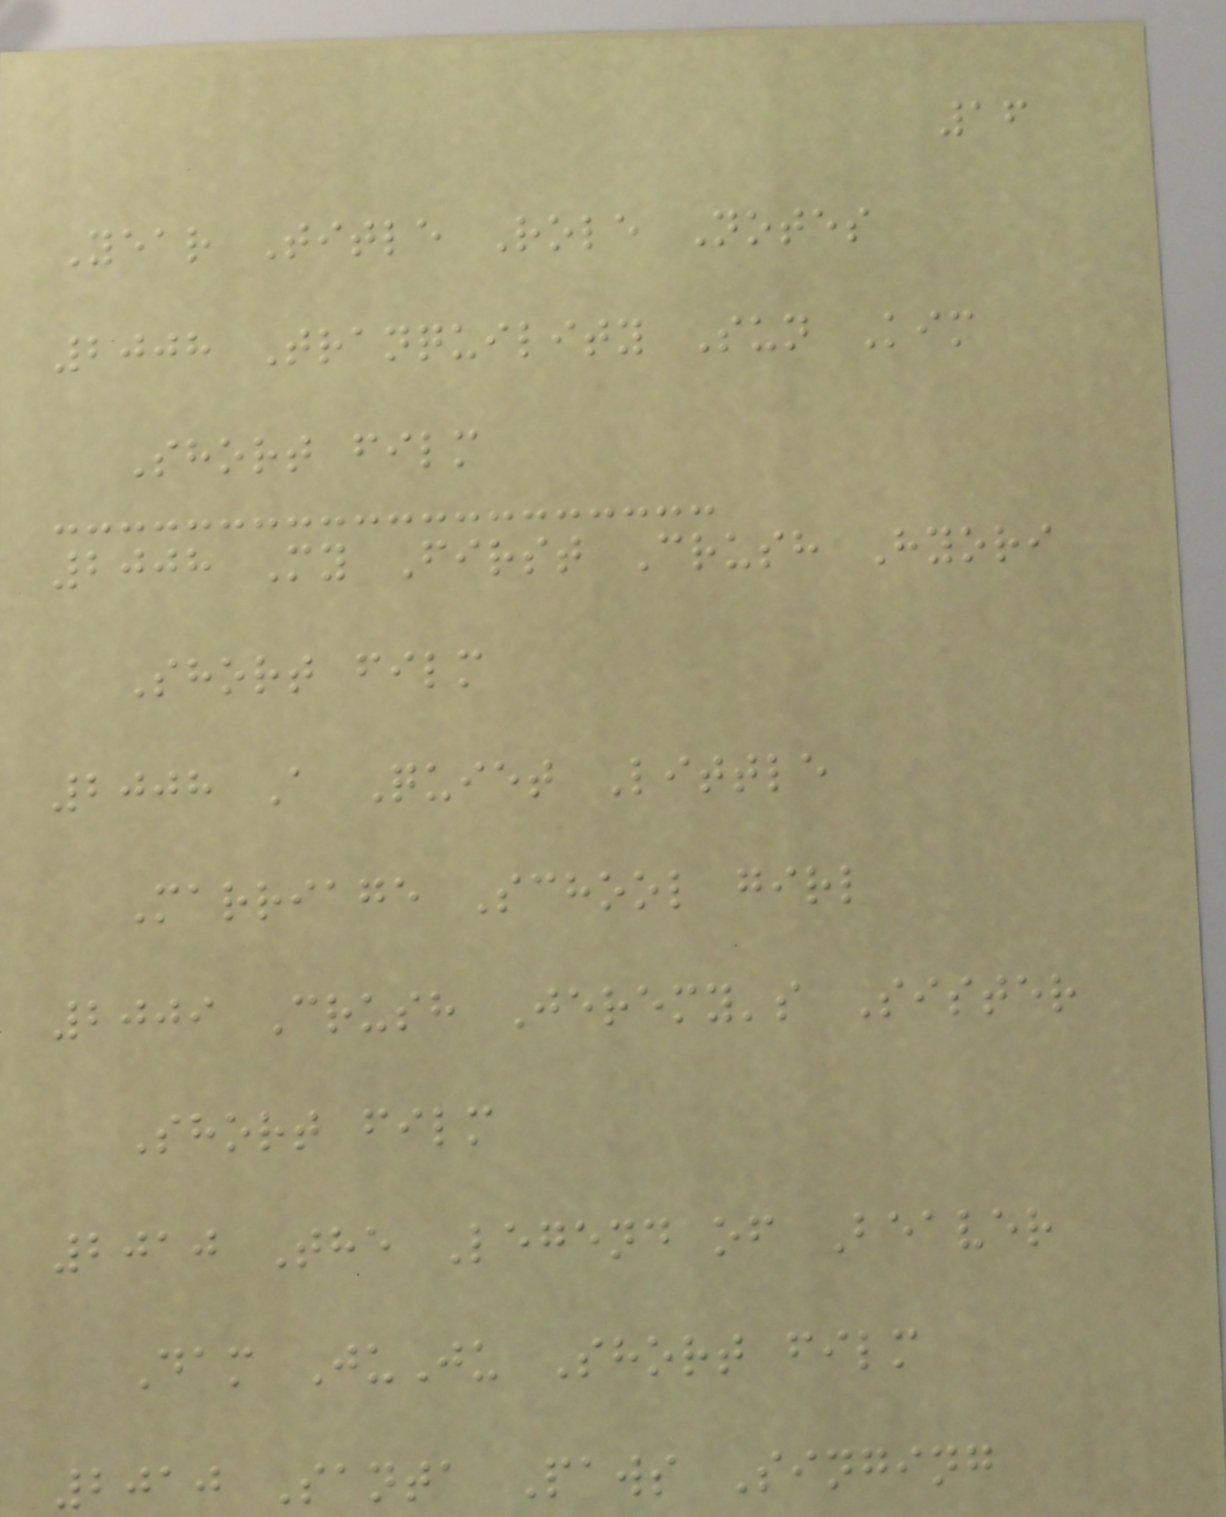16
Year Title Role Notes
2008 Tranquility Sun Kim
Short film
2008 My First Crush Hyori
Short film
2008 A Quiet Little
Marriage School girl
2009 Crush Jeremy's Sister
Short film
2010 The Legend of Beaver
Dam JuJu Short film
2010 Santa Paws Singing
